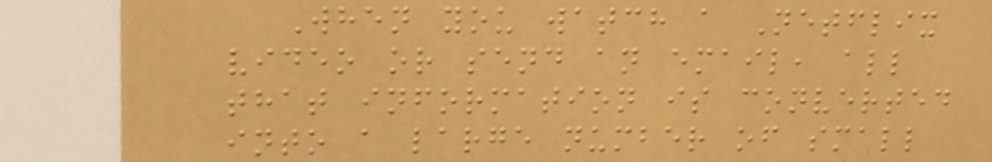When you watch a Netflix
video or send an email, all
that information is converted
into a large number of small
